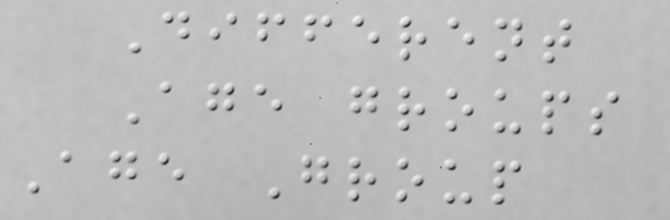Different
Age groups
Age Group
